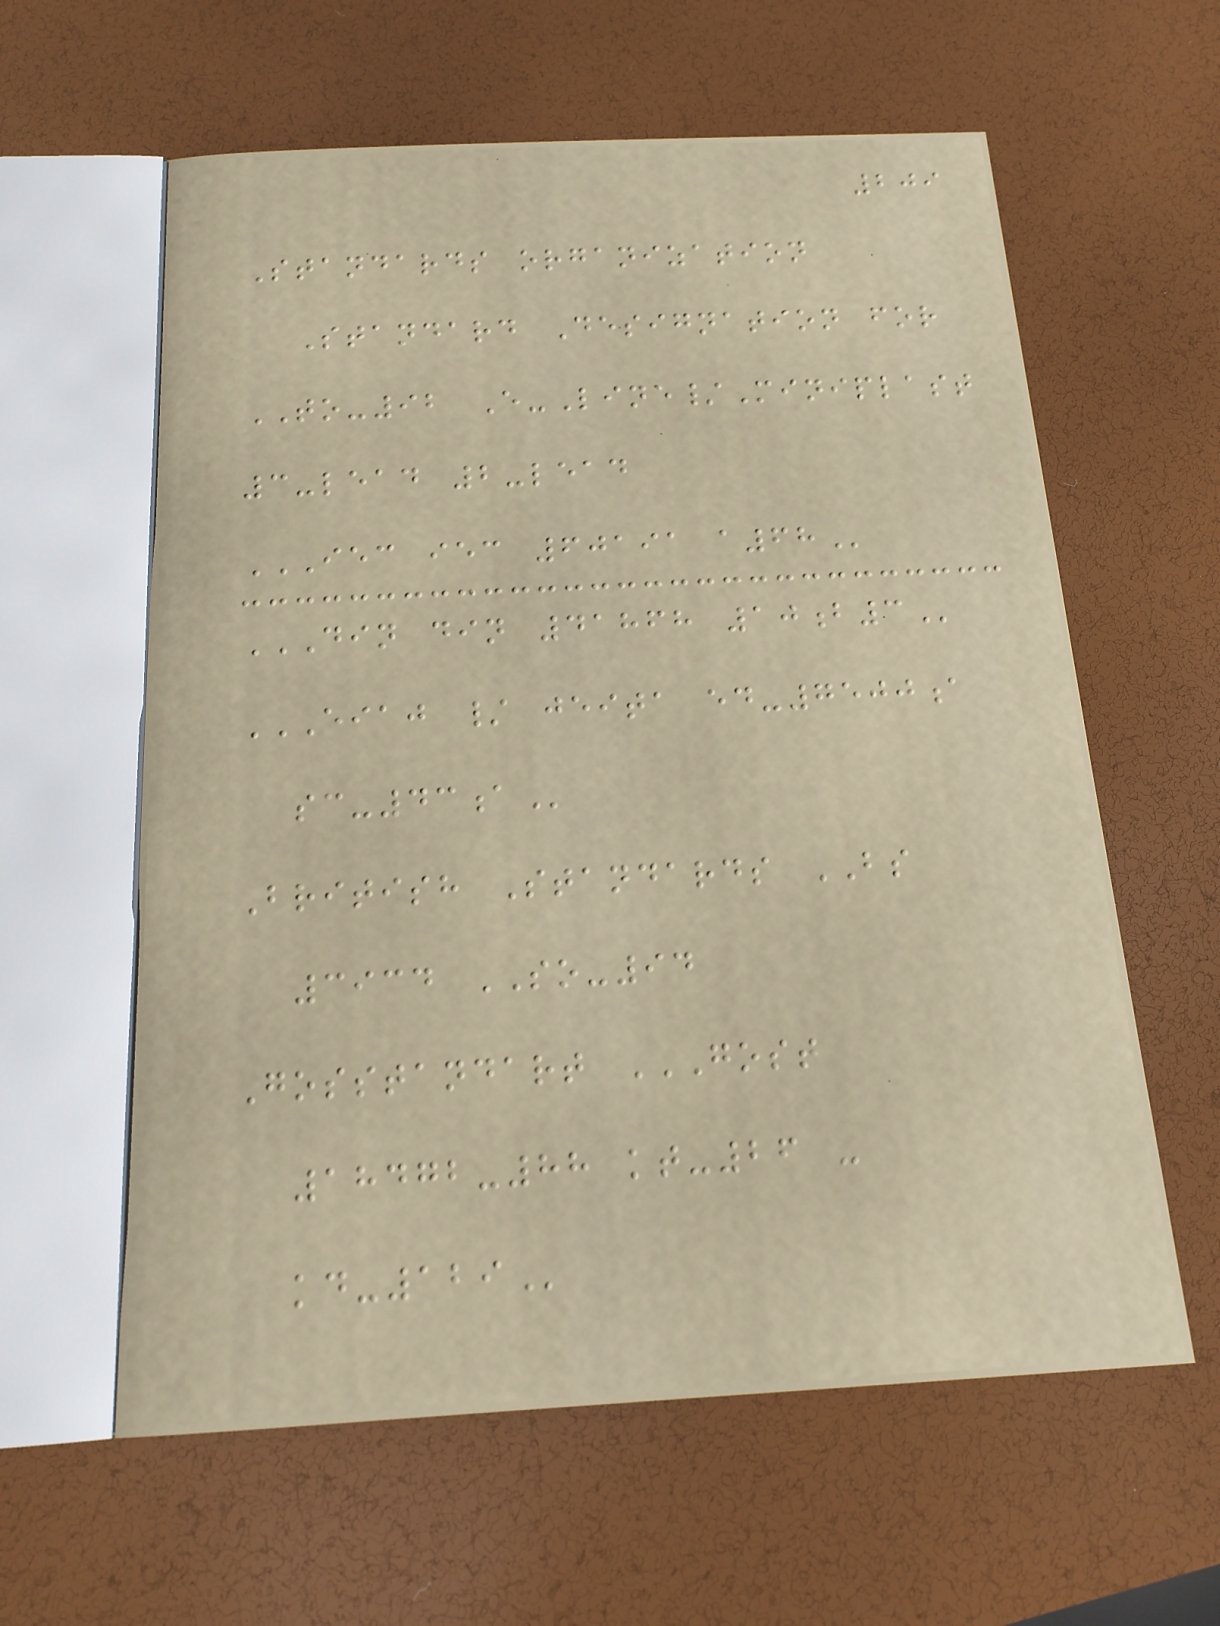209
Standards organization
Standard Designation for
TO-92 E-Line/Miniplast
3-lead 2-lead
IEC IEC 60191 A68
DIN DIN 41868 10B3
EIAJ / JEITA ED-7500A
SC-43A
British Standards BS
3934 SO-94
Gosstandart GOST
18472-88 KT-26 -
KD-129
